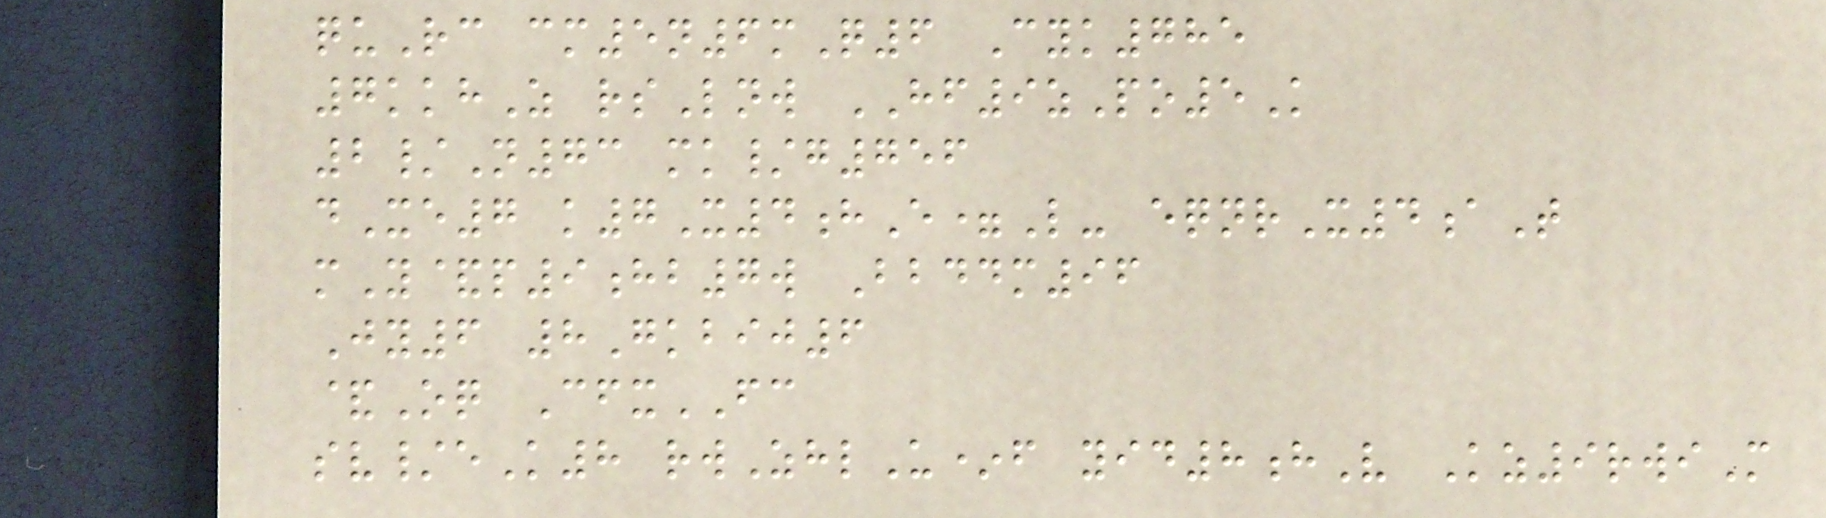quRc cm5n6mQ6 Cyk785
7kkhZ rsLnw HF9zPo5K
2/N73 mk/g756
dXe7 k7X4hE=L- eqnrX4aT
mY&p9hb7w Bbddm96
Jy6 8Gkbij6
&Oq CfxFC
sv/eK8 rwZhlU*f yid8hV Kz9rwiM
